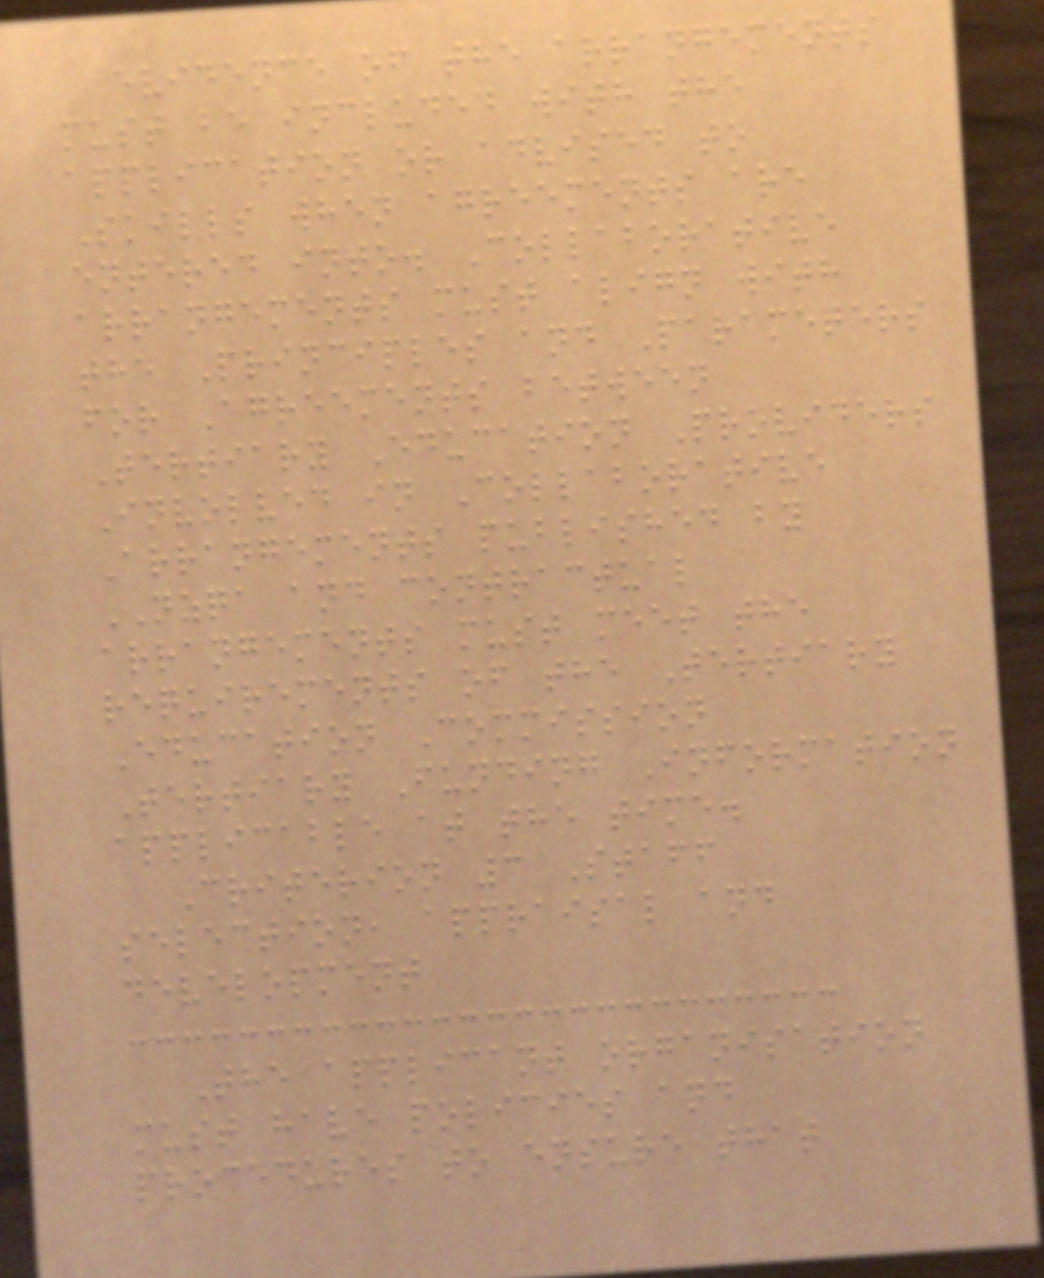evidence of the arrangements
must be included with the
application or advised to
Skills when agreements are
entered into. Collaborative
arrangements must align with
the Principles and Parameters
for Agreements between
Tertiary Education Providers
Involved in Collaborative
Arrangements published by
NZQA and contractual
arrangements must meet the
requirements of the Tertiary
Education Commission
Tertiary Funding Information
applicable at the time.
Criterion 3 Staff
selection, appraisal and
development
The applicant organisation
must have policies and
procedures to ensure that
